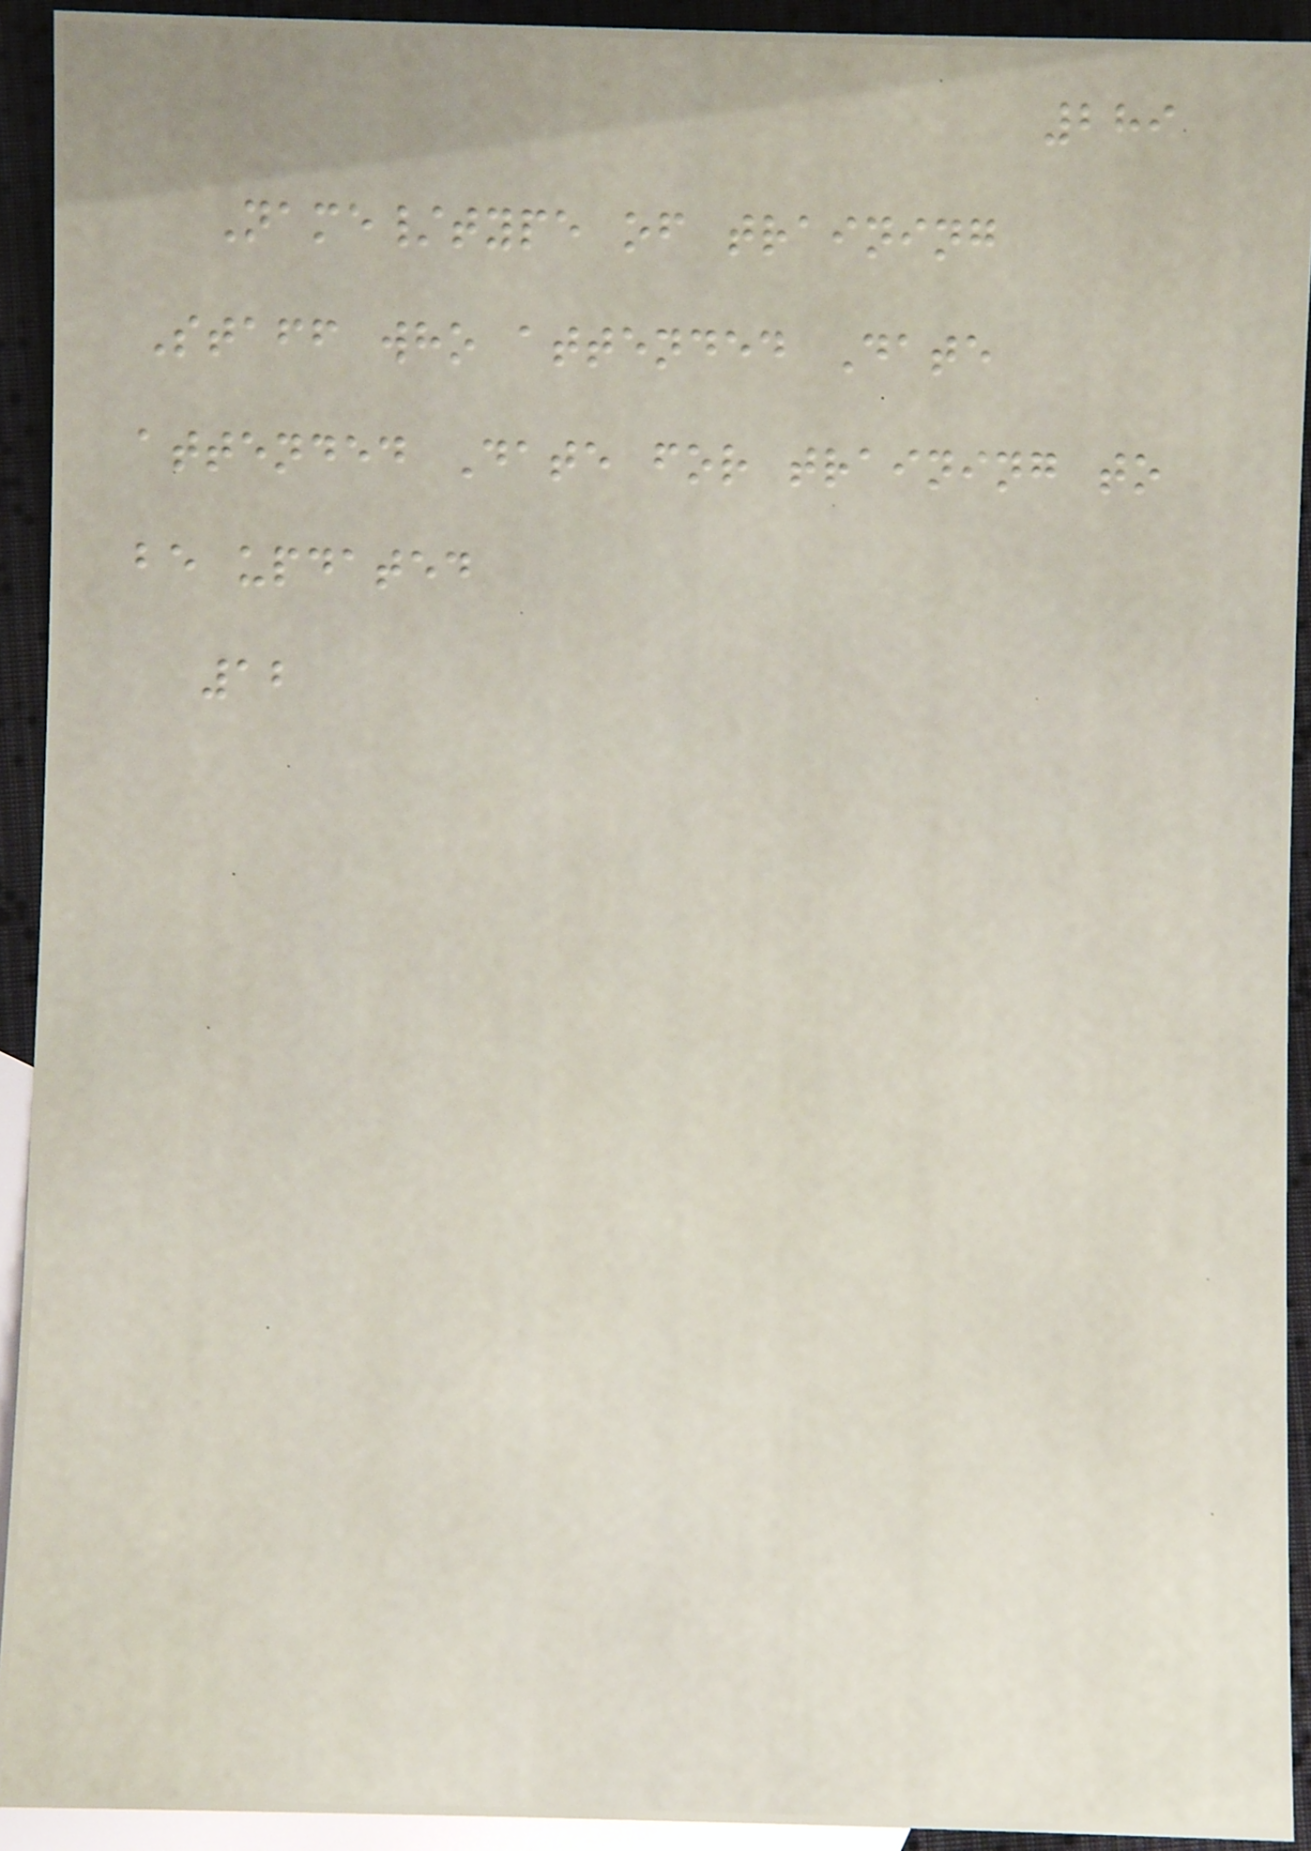289
Name/type of training
Staff who attended Date
attended Date for training to
be updated
12
